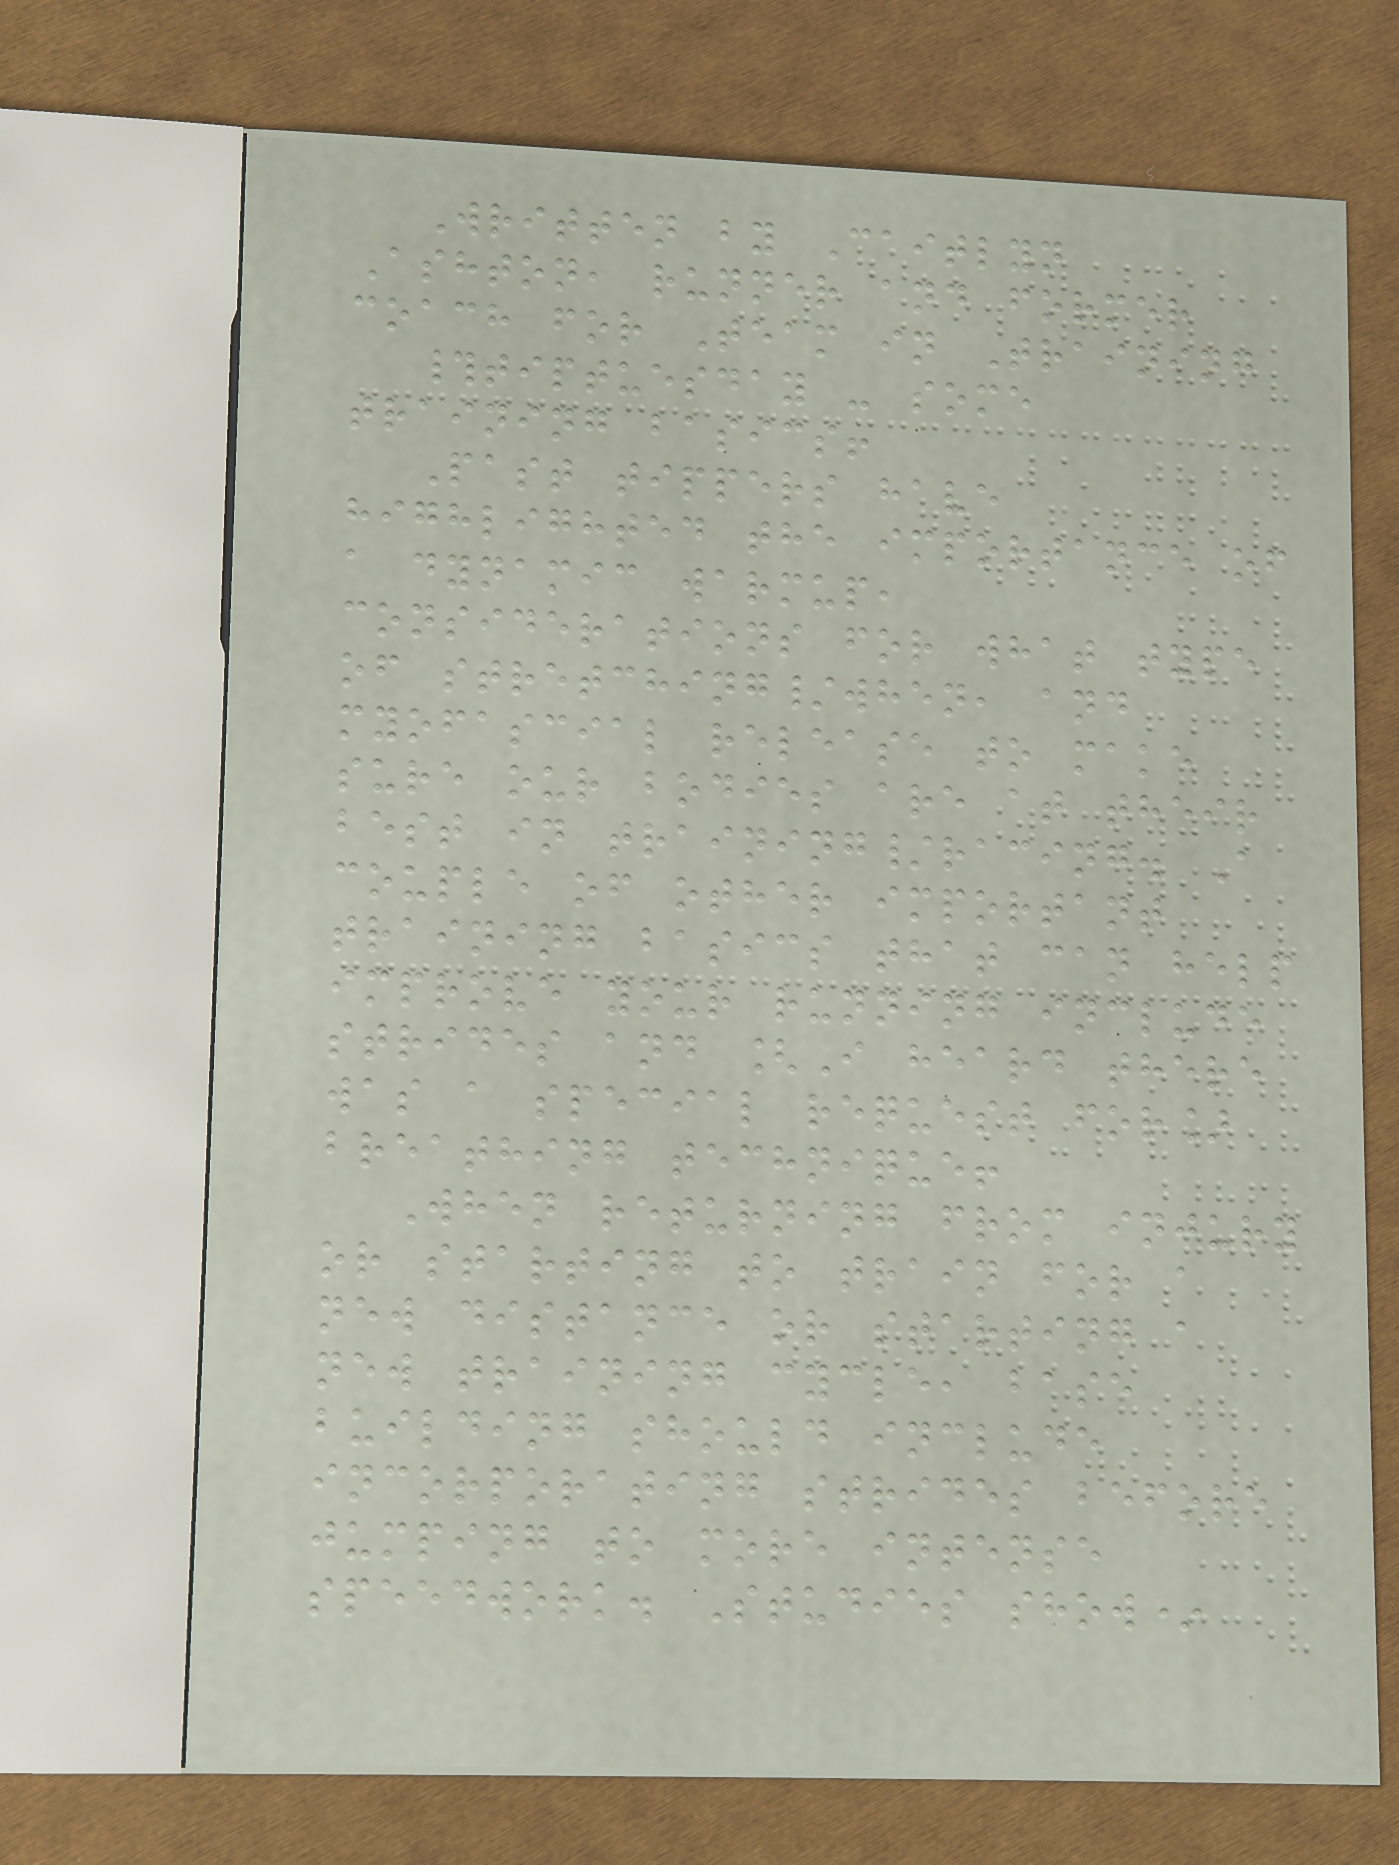Written by Caitlyn
Ashton, runner and former
coach for Team in Training
#tiptuesday - some
training basics!
Past tippers have
highlighted the importance of
a dynamic warmup,
considerations for what type
of stretching/when, and
myofascial release to make
sure our bodies are at their
best in training/racing. A
couple of other important
training basics that can help
improve your running include
strides and [I heard there
was a special request for]
breathing technique!
When returning from injury
or starting to train for a
new distance or starting a
new training cycle, base
building should include
incorporating strides before
jumping to more intense
speedwork. Studies show*
